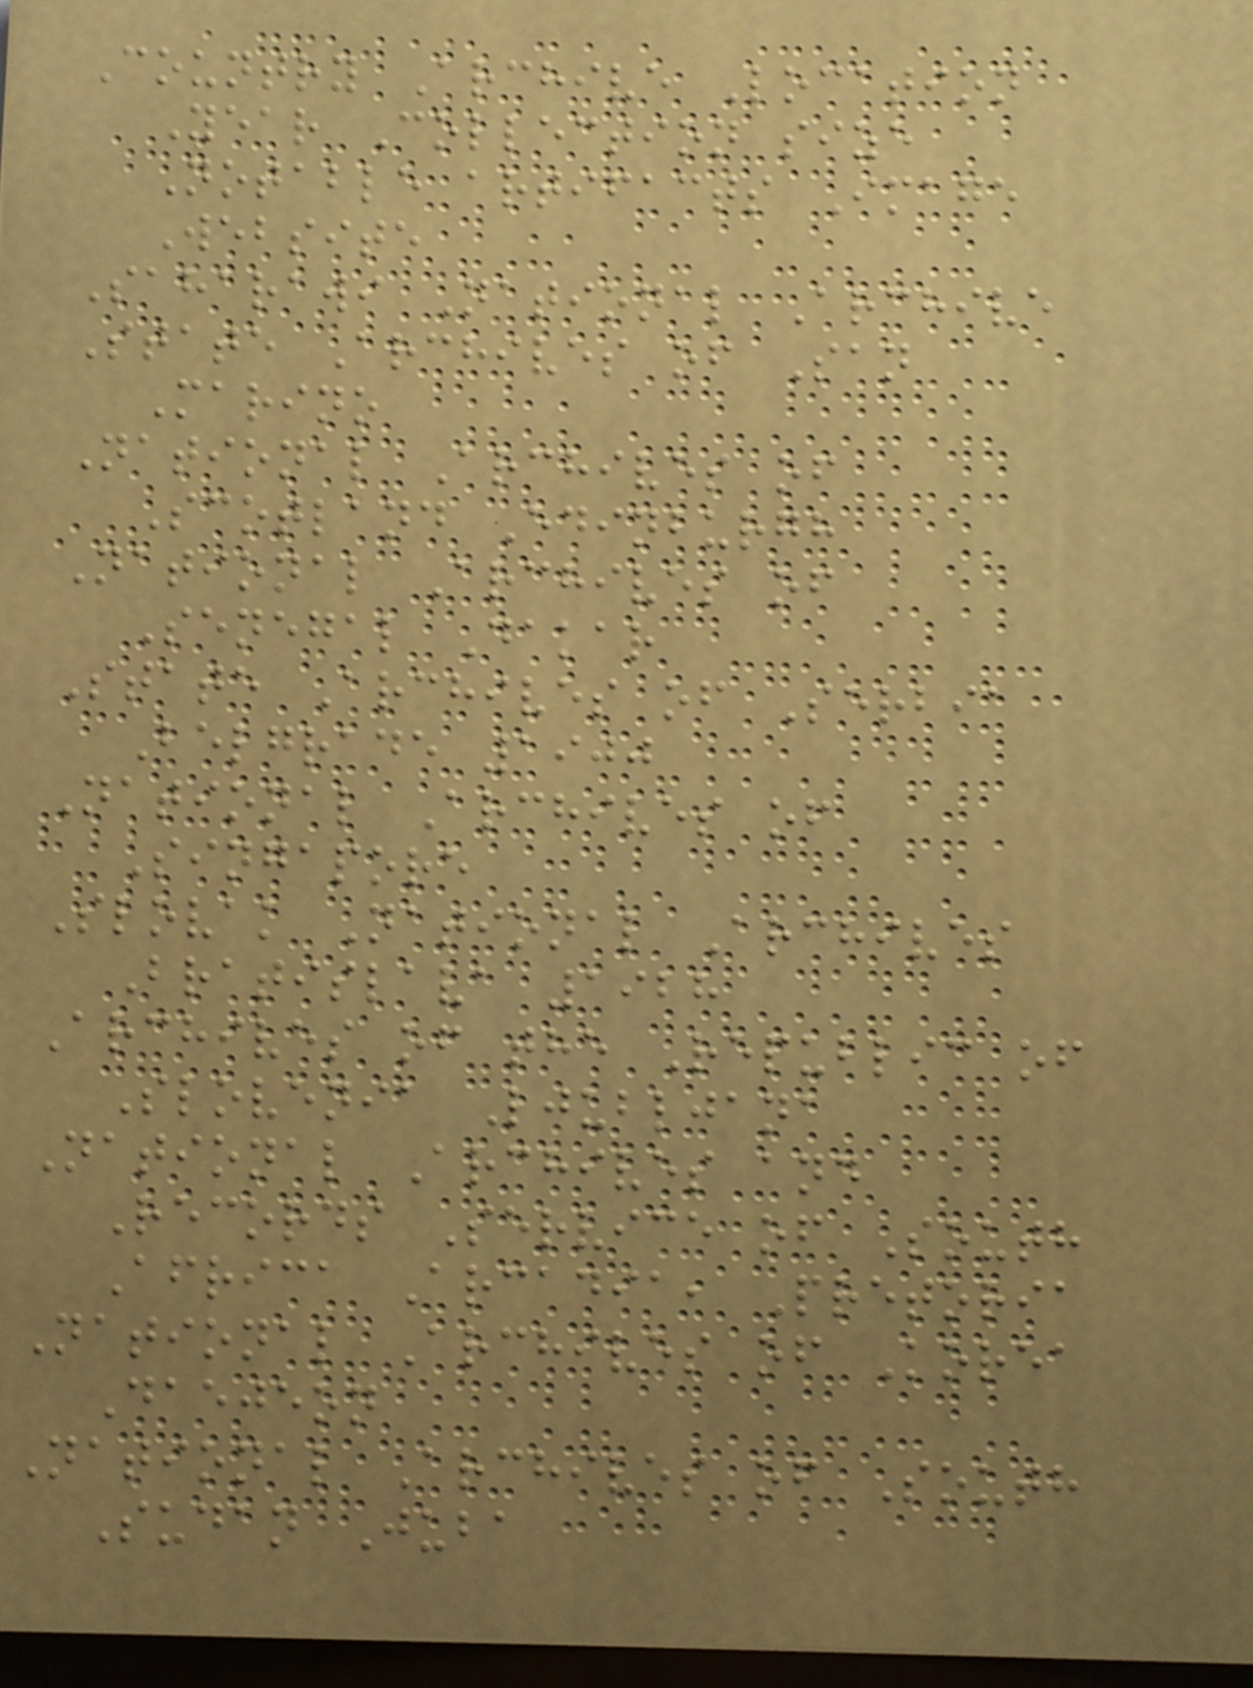Country Archive Location
Year Collection size
Notable artifacts Image
Website
Saharawi National Archive
State Archives of San
Marino
National Archives of
Scotland Edinburgh
National Archives of
Senegal Dakar
State Archives of Serbia
Belgrade 1900
National Archives of
Singapore
Slovak National Archives
Bratislava 1928
Archives of the Republic of
Slovenia Ljubljana
National Archives and
Records Service of South
Africa Arcadia, Pretoria
National Archives of Korea
Daejeon
National Archives of South
Sudan Juba
